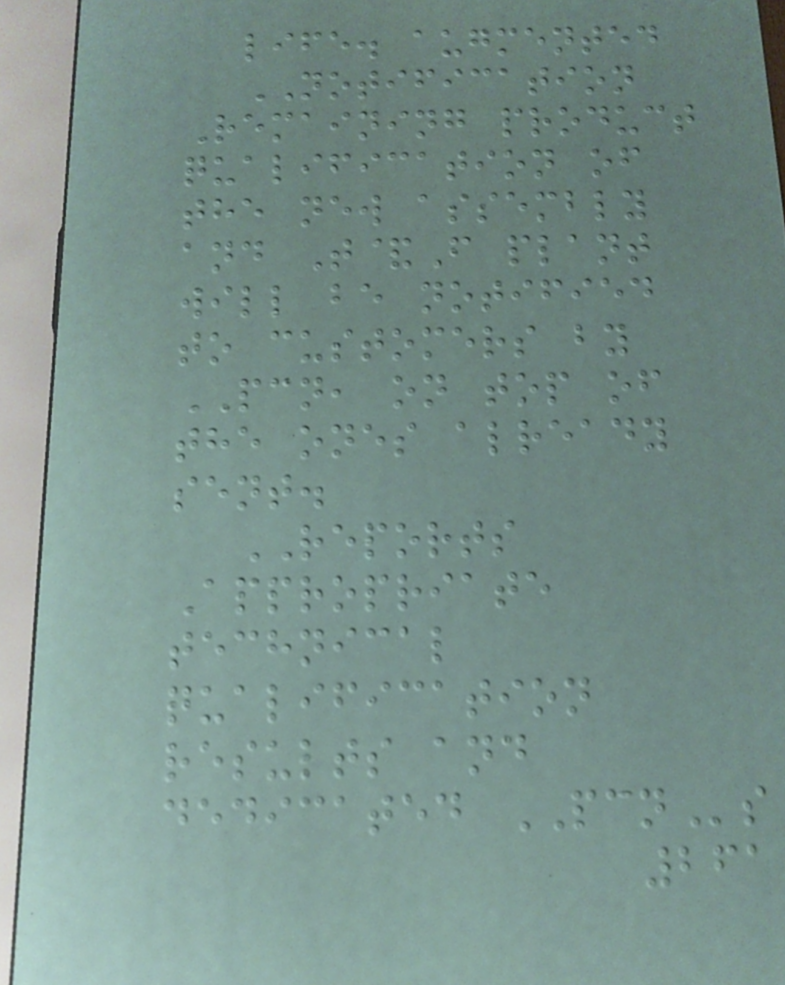life. augmented
NOTIFICATION
Remaining product
qualification of
the new assembly
and T&F plant
will be notified
to customers by
PCN, on top of
the ones already
sent.
REPORTS
Appropriate
technical
qualification
results and
dedicated PCNs
261
